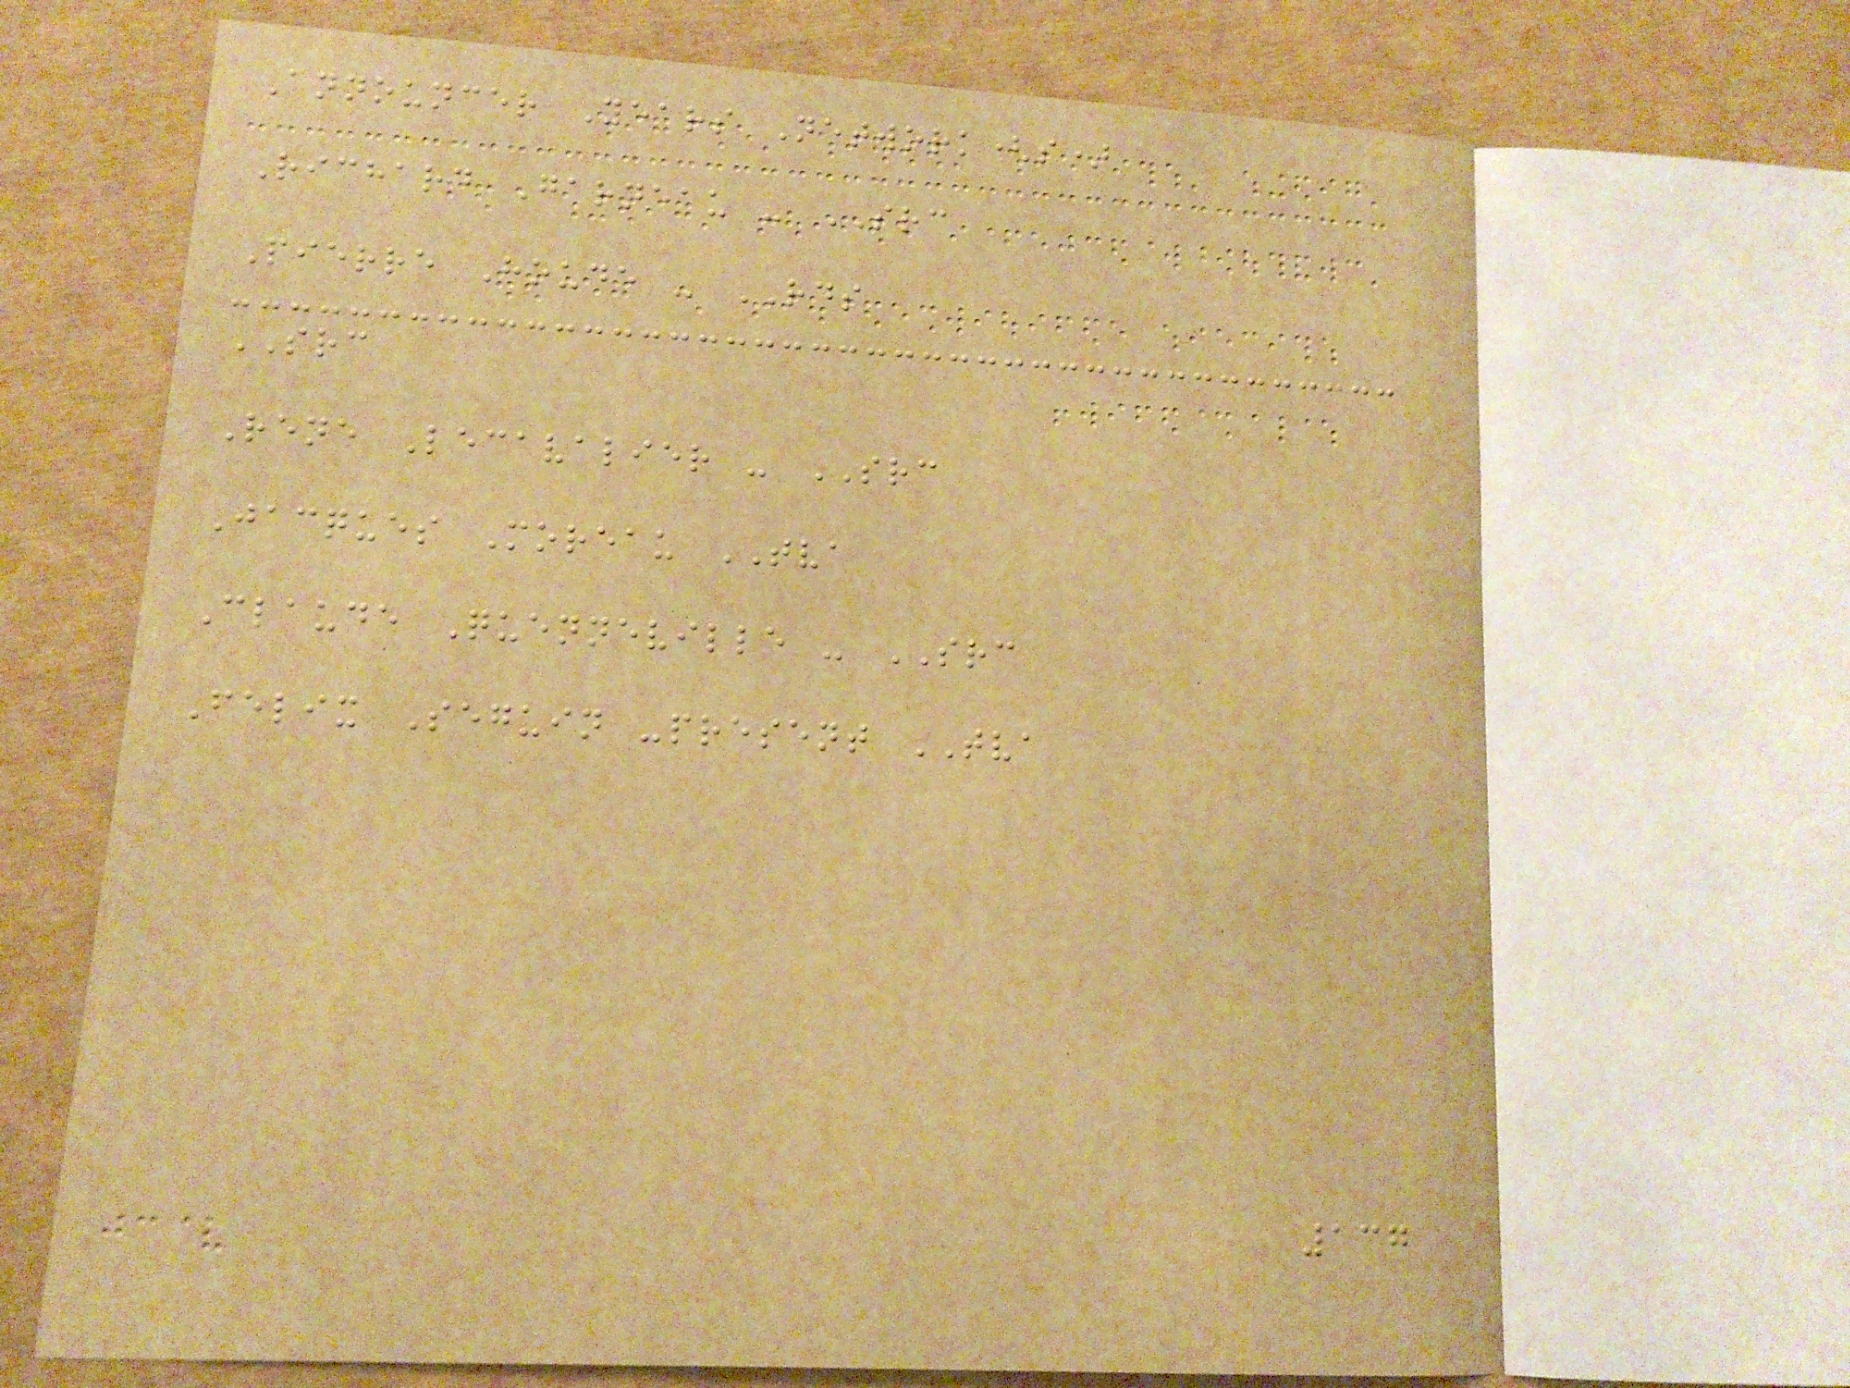Announcer Years Network(s)
Richard Garneau - SRC
Pierre Houde - RDS
SRC
Rene Lecavalier - SRC
Jacques Moreau TVA
Claude Quenneville - SRC
Felix Seguin -present TVA
137
